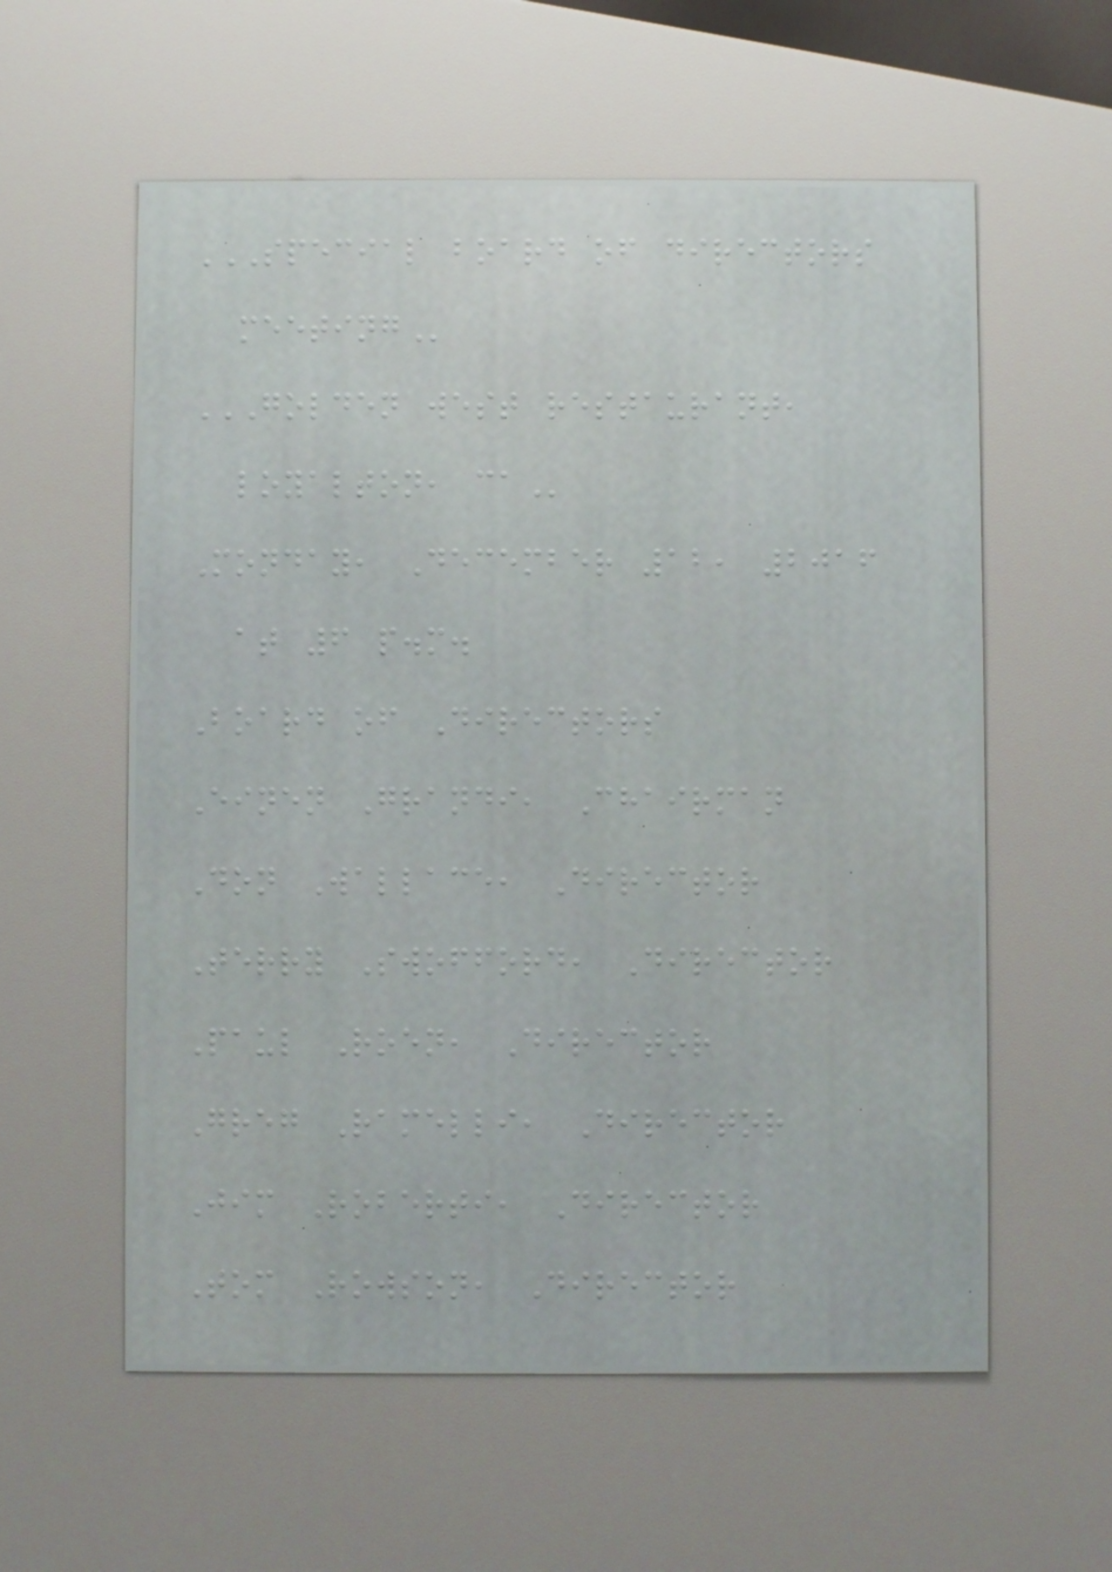SPECIAL BOARD OF DIRECTORS
MEETING
GOLDEN WEST RESTAURANT,
LOYALTON, CA
Monday, December 12, 2016
at 6 p.m.
Board of Directors
Einen Grandi, Chairman
Don Wallace, Director
Terry Swofford, Director
Paul Roen, Director
Greg Ramelli, Director
Jim Roberti, Director
Tom Rowson, Director
